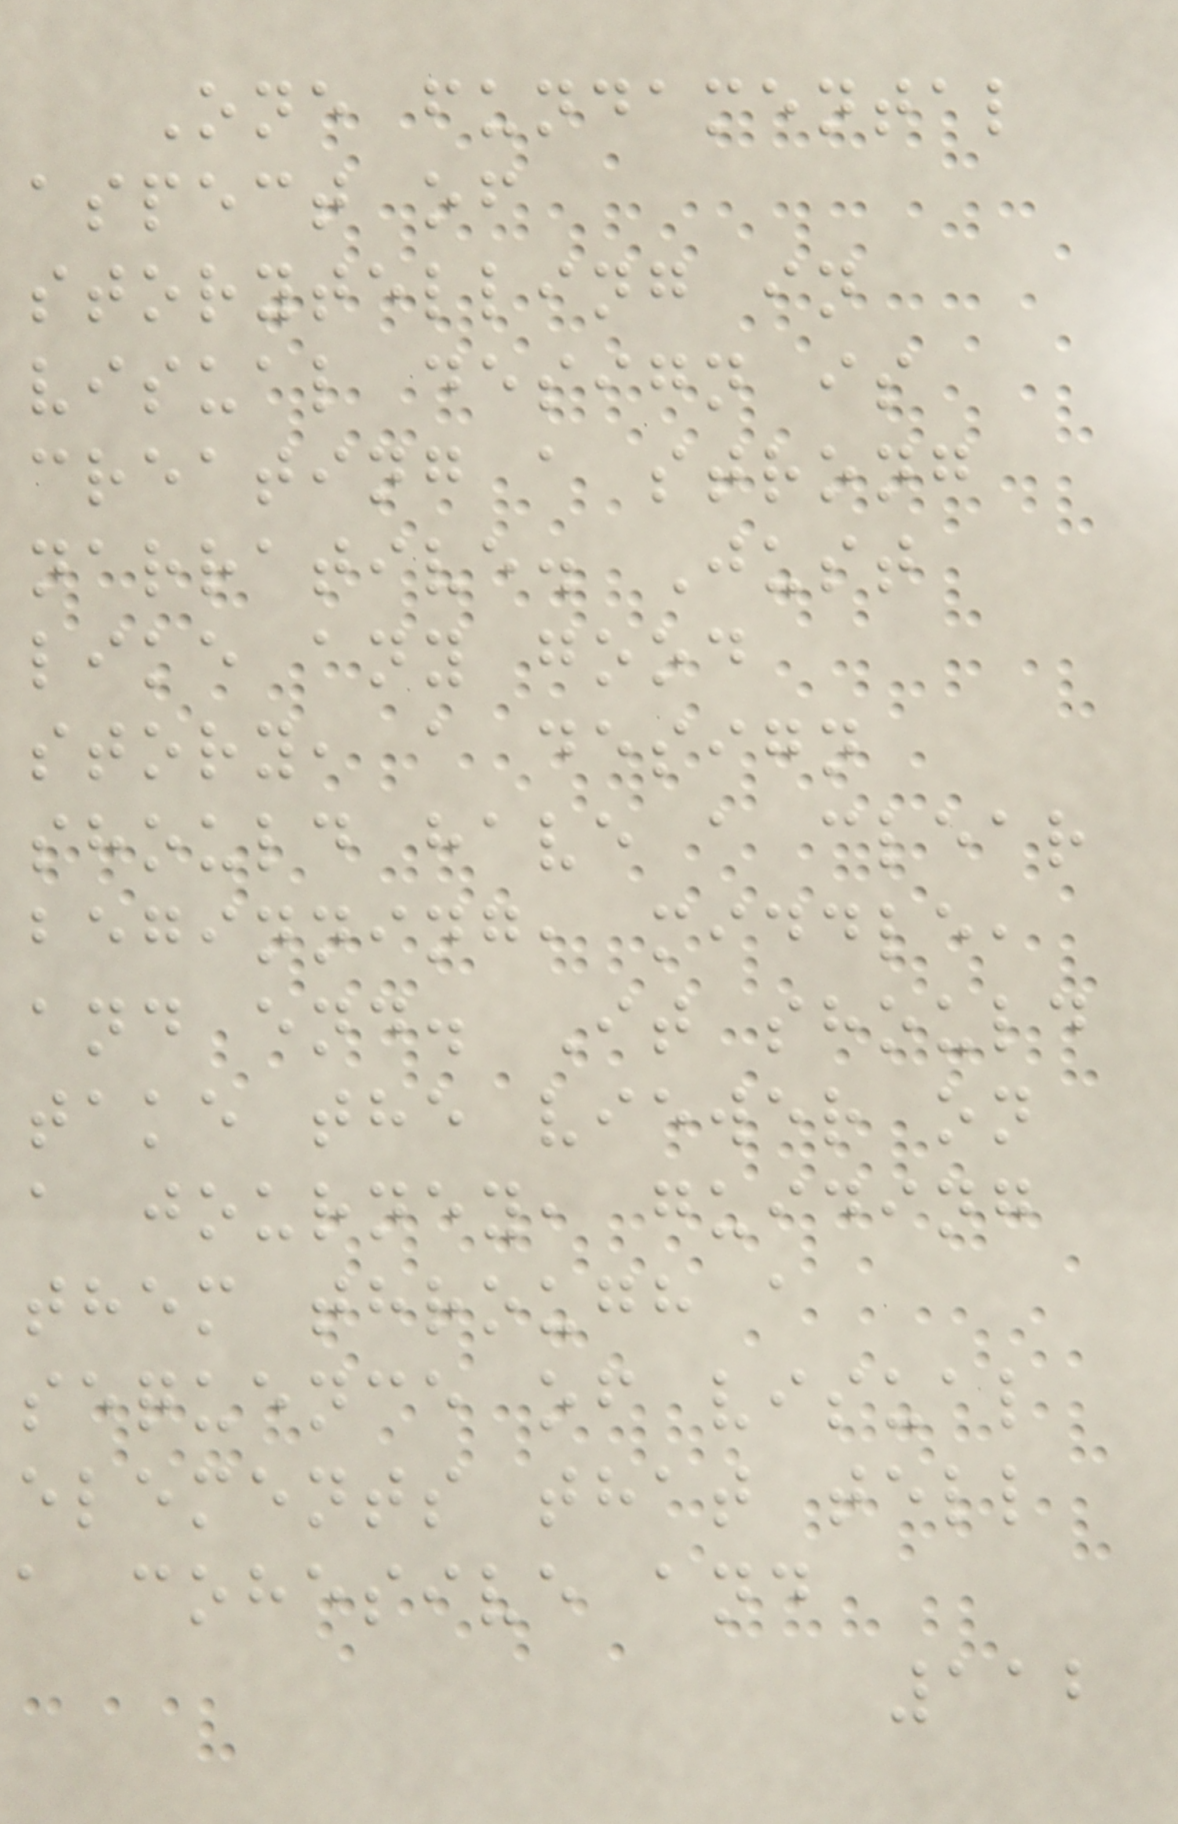One fundamental
aspect of
storytelling in
visual design is
creating a strong
narrative. Just
like any good
story, a design
should have a clear
beginning, middle,
and end. It should
take the viewer on
a journey, guiding
them through a
sequence of visual
elements that tell
a cohesive and
112
